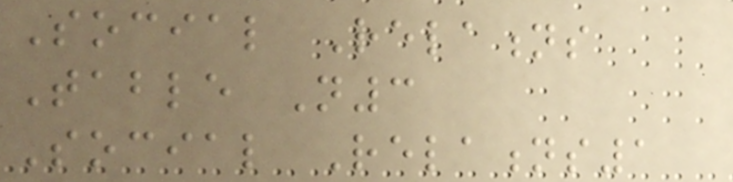Social Relations
Table N3
Social Relations1
